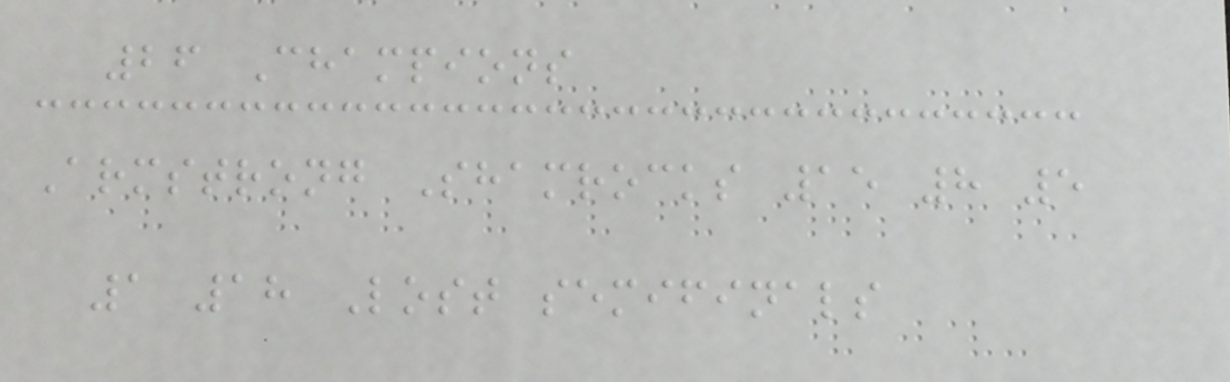26 Champions
Armstrong Shamrocks 15 8 5
1 18 Lost semifinals
